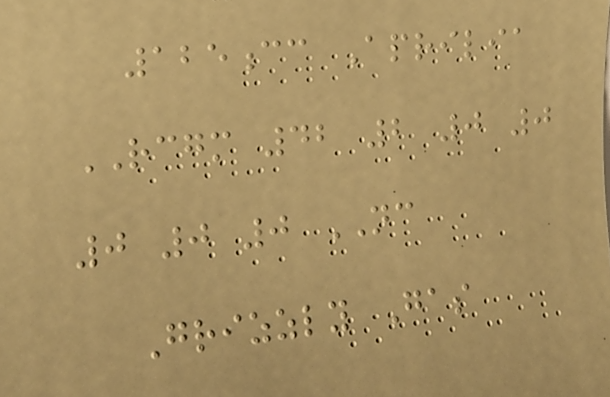125cc Aprilia
RCGM 42 2 0 0
0 0 0 NC
Grizzly Gas
